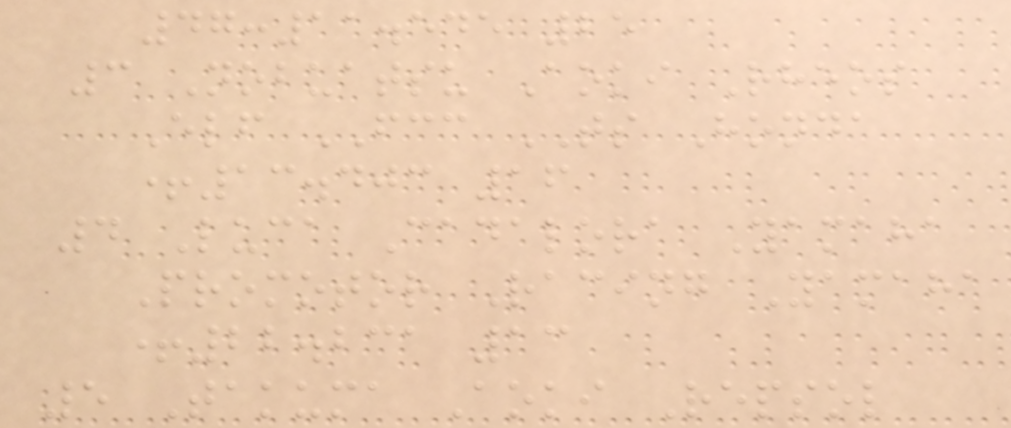47:11.545 25
3 Nobuatsu Aoki Rheos
Elf FCC TS Honda
+13.403 16
4 Luca Cadalora Yamaha
Promotor Racing Yamaha
+22.231 13
5 Takuma Aoki Repsol
